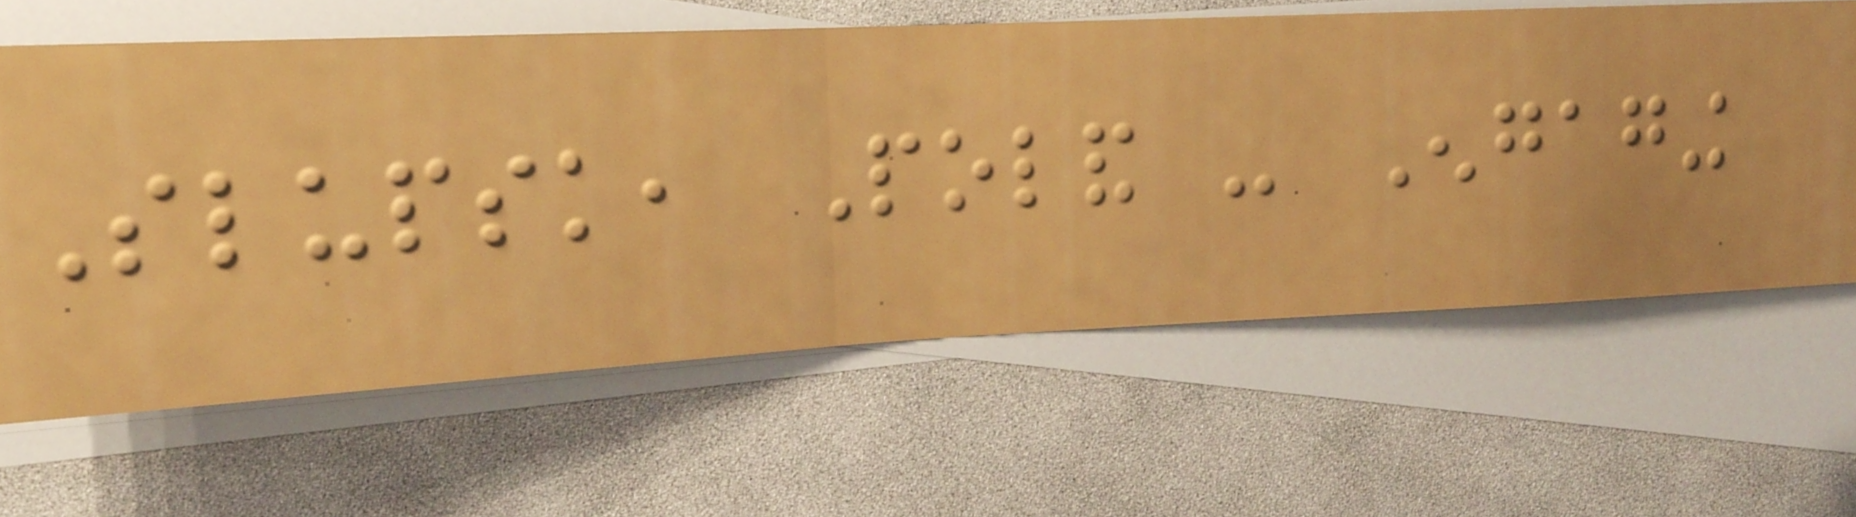Slupsk, Poland - Engaging
